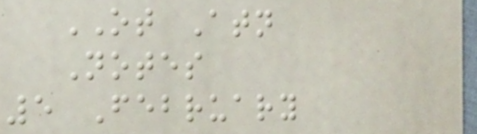OT Atn
Notes
5 February
